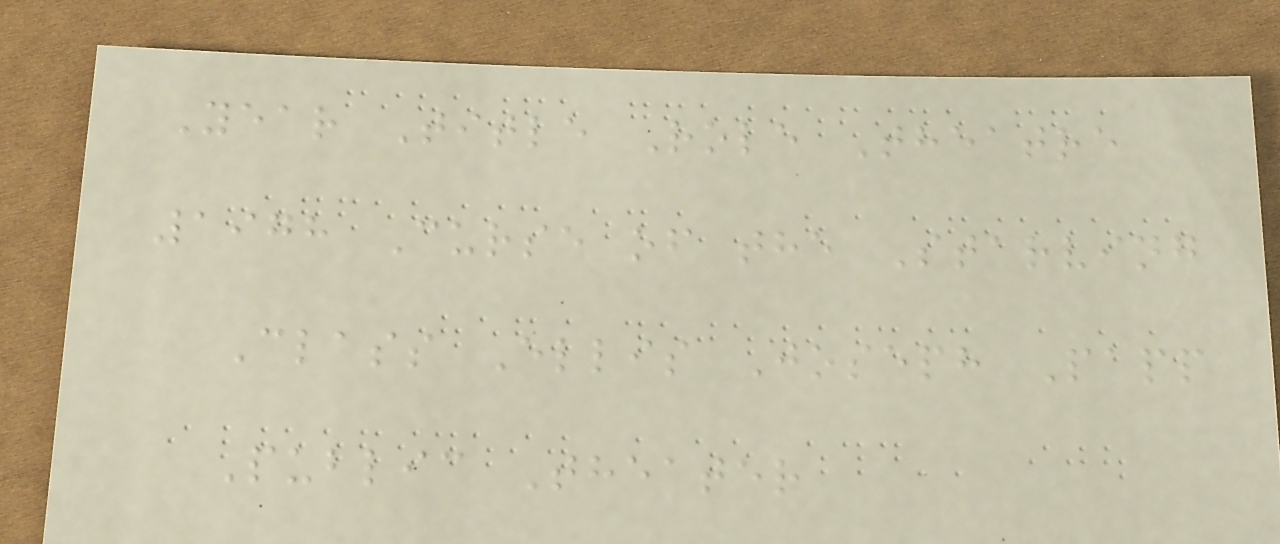Year Title Role Theatre
1978 Curse of the Starving
Class Ellis Joseph Papp
Public Theater
